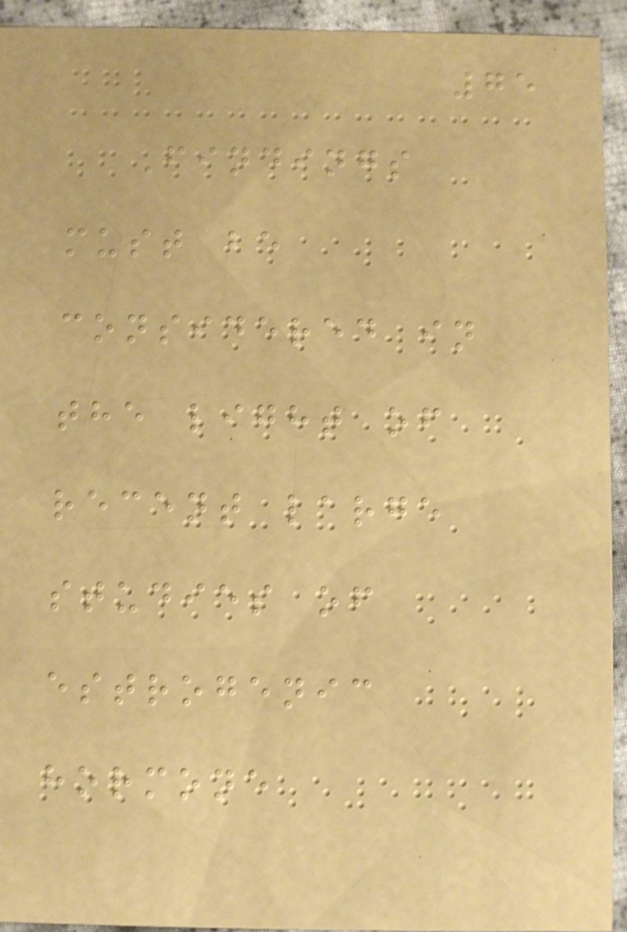75
Findings
must be
considered in
the light of
recent large
studies of
estrogenic
hormone
